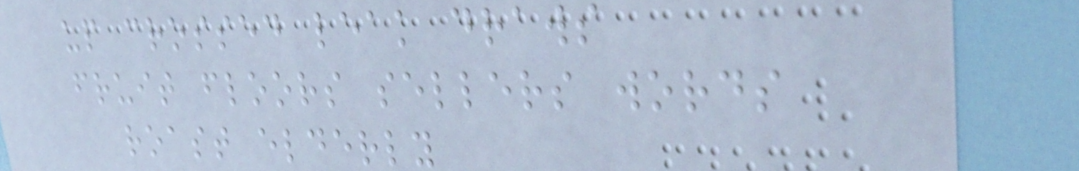up crossed leak draws
fruit floors sellers words
roast elderly
